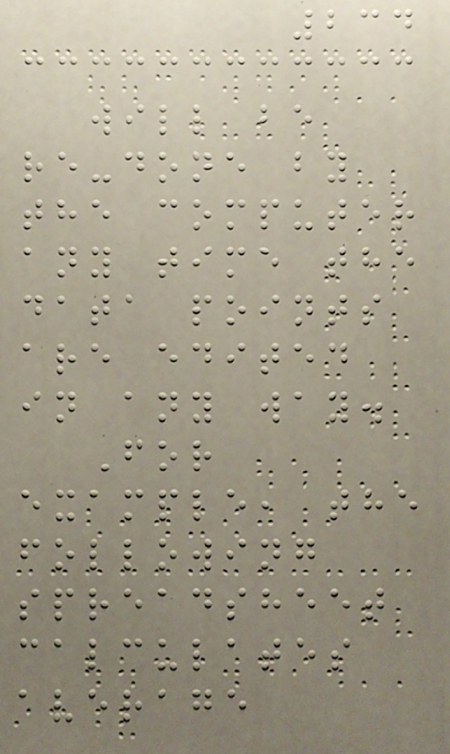234
will be
re-done by
the computer
any time the
data points
are edited
in any way.
For
example, the
following
spreadsheet
calculates
average
